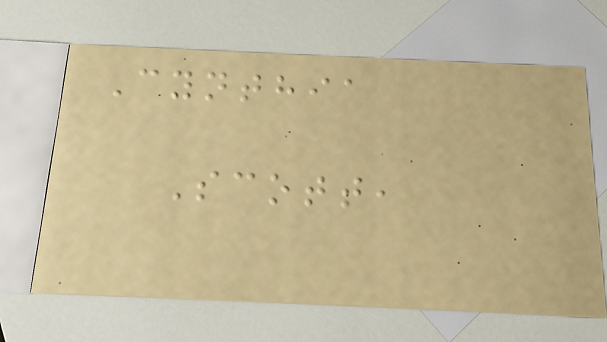Cynthia
Scott,
